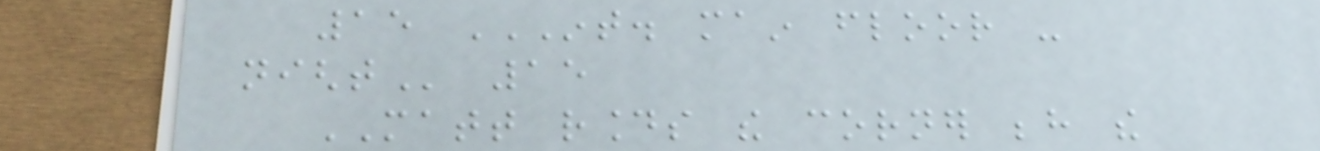15 INT. MAIN FLOOR -
NIGHT 15
MATT rounds the corner behind the
